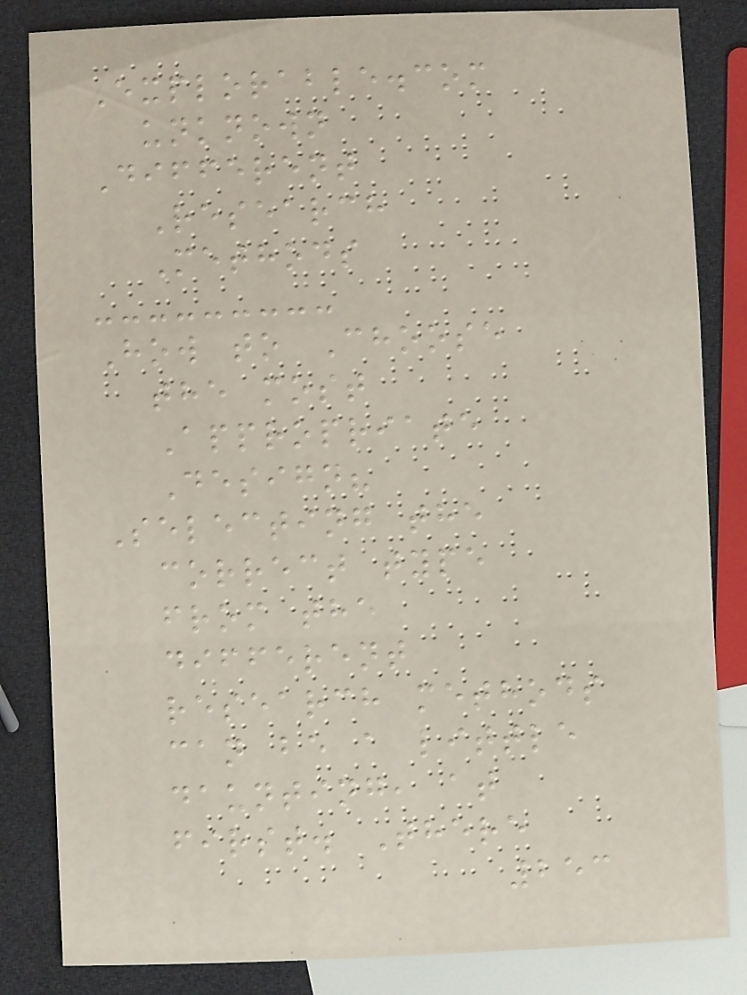Explorable.com
unknown
Different
Research
Methods
How to Choose
the most
Appropriate
Design?
Selecting the
correct type
from the
different
research methods
can be a little
daunting, at
first. There
253
